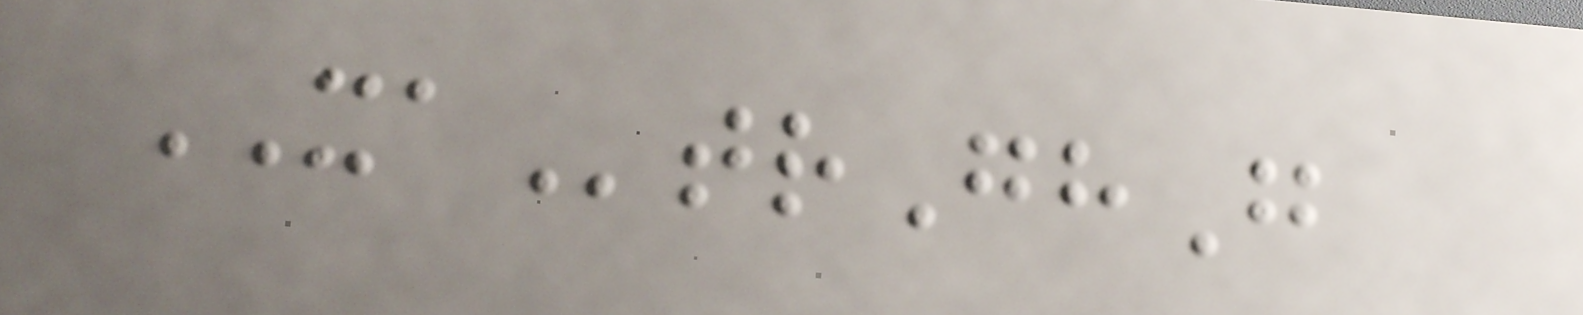XAtrGhG
